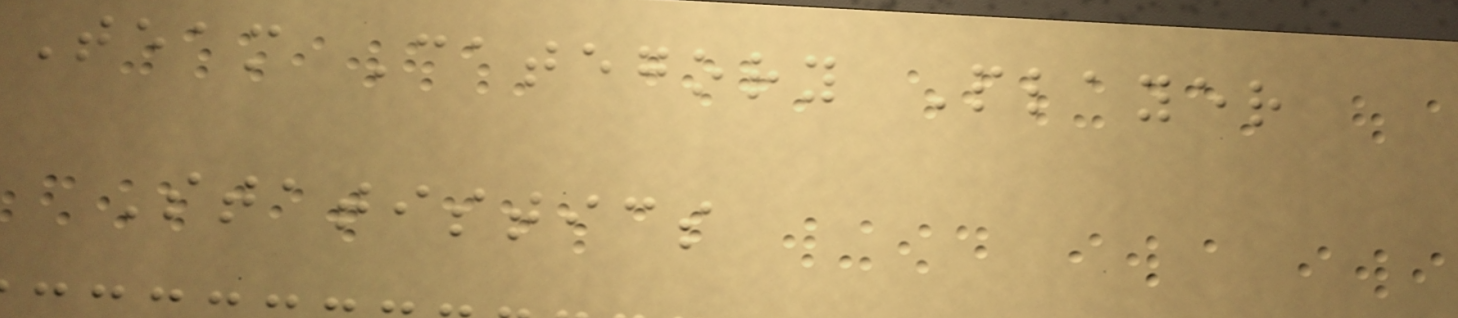Team Category Player
Statistics
